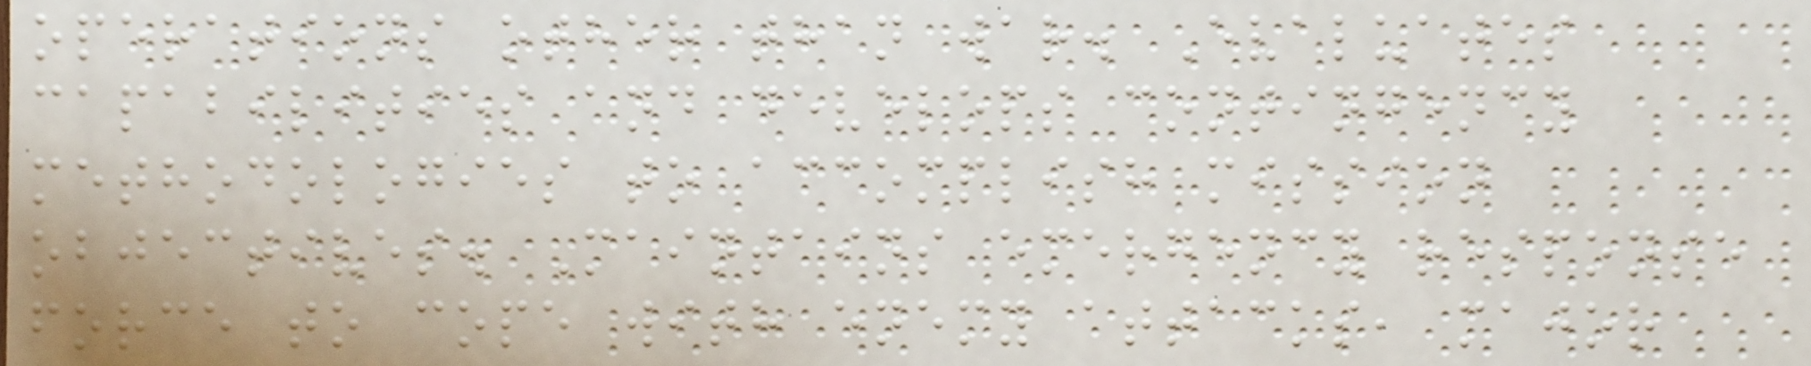operations other than war. Evaluates
capabilities and develops contingency
methodologies to accomplish mission
objectives. Maintains emergency response
force to cope with enemy attacks, major
